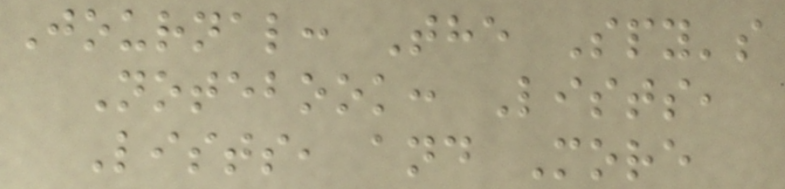Journal: The Spy's
Notebook: Lists,
Lists, and More
